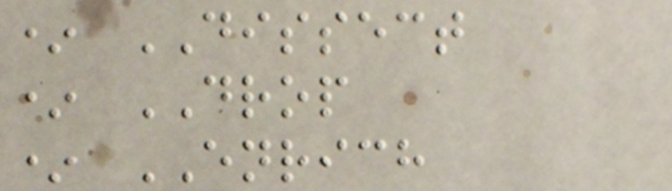* DISSECT
* DROP
* ENRICH
